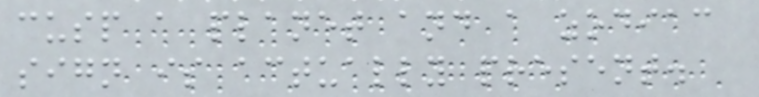cusp a planet and a zodiac
sign is actually present.
